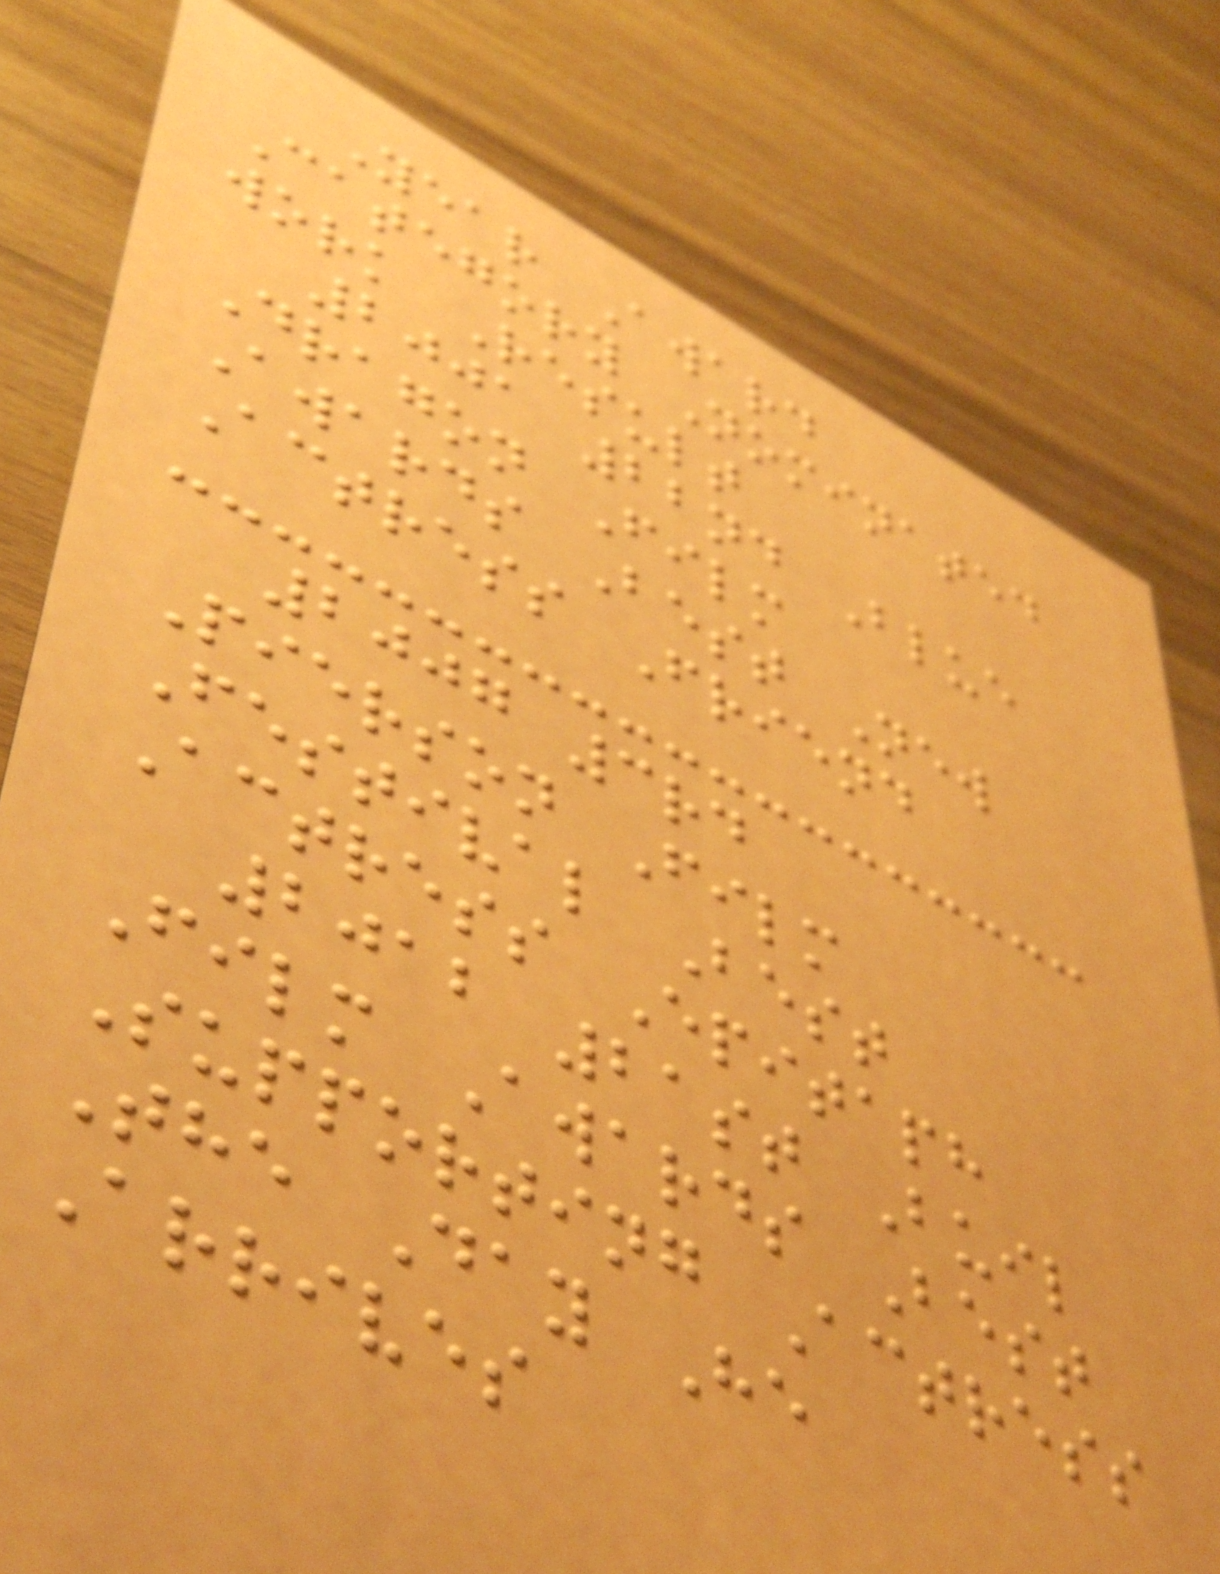Year Award
Category Nominated
work Result
2001 22nd Blue
Dragon Film
Awards Best New
Actress Friend
2007 3rd
Pierson Film
Festival Best
Actress Epitaph
2012 21st Buil
Film Awards Best
Supporting Actress
The Day He
Arrives
